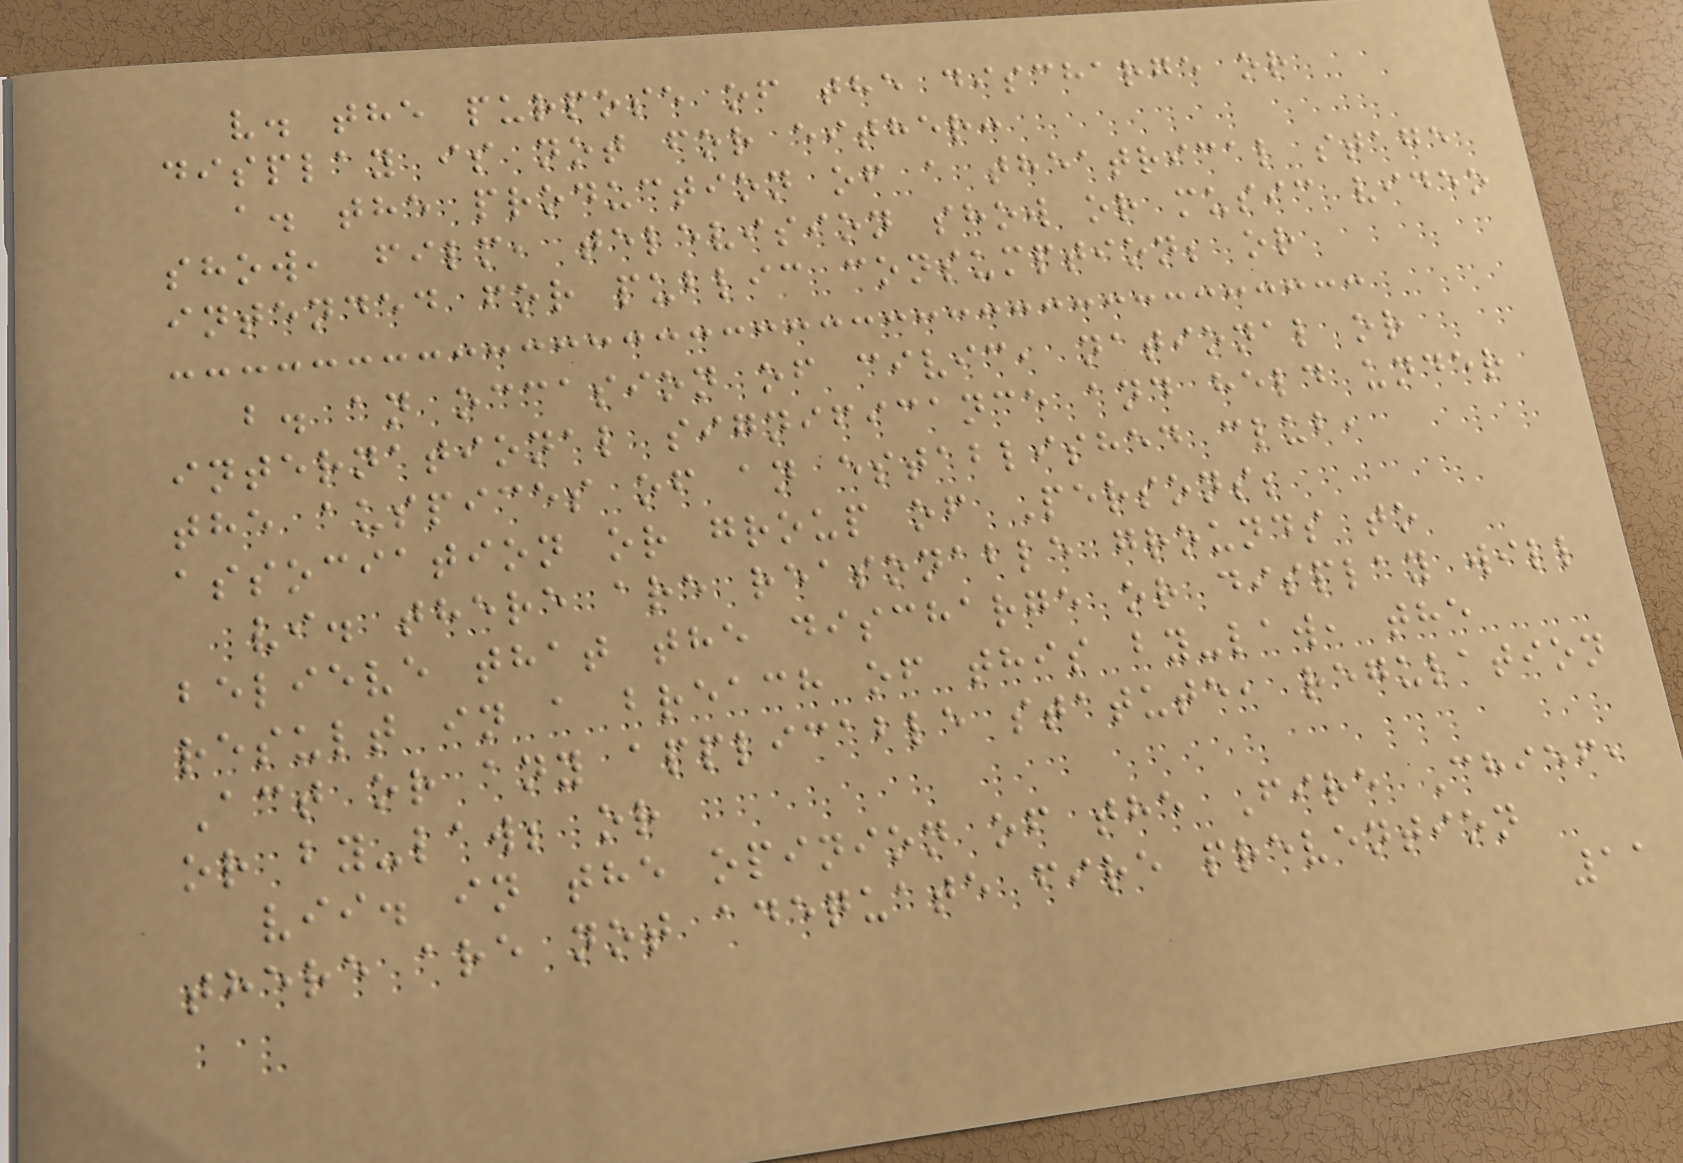v. the purpose of the discharge or
display is not for either:
a. the production of a theatrical stage
show, film, television show or music video
intended for public consumption; or
b. an occasion of civic, national or
international significance and held under
the auspices of an established club,
association or group of Persons;
vi. there are reasonable grounds to
believe that the discharge or display will
result in a breach of this by-law, the
Act or any applicable statute, regulation
or by-law; or
vii. in the opinion of the Fire Chief,
there are not adequate fire prevention
11
